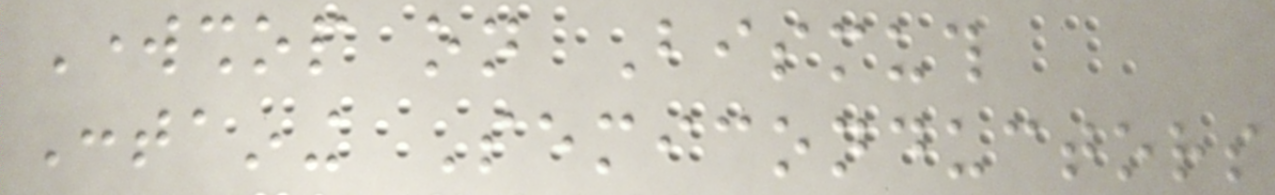Workshop on Bismuth
Containing Semiconductors
